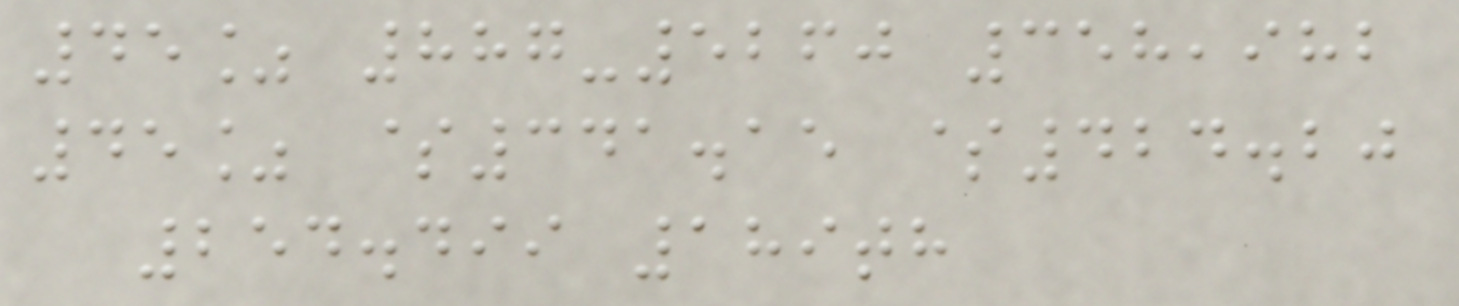45% 887-5260 358,982
45% $341.15 $424.20
254.499 189th
